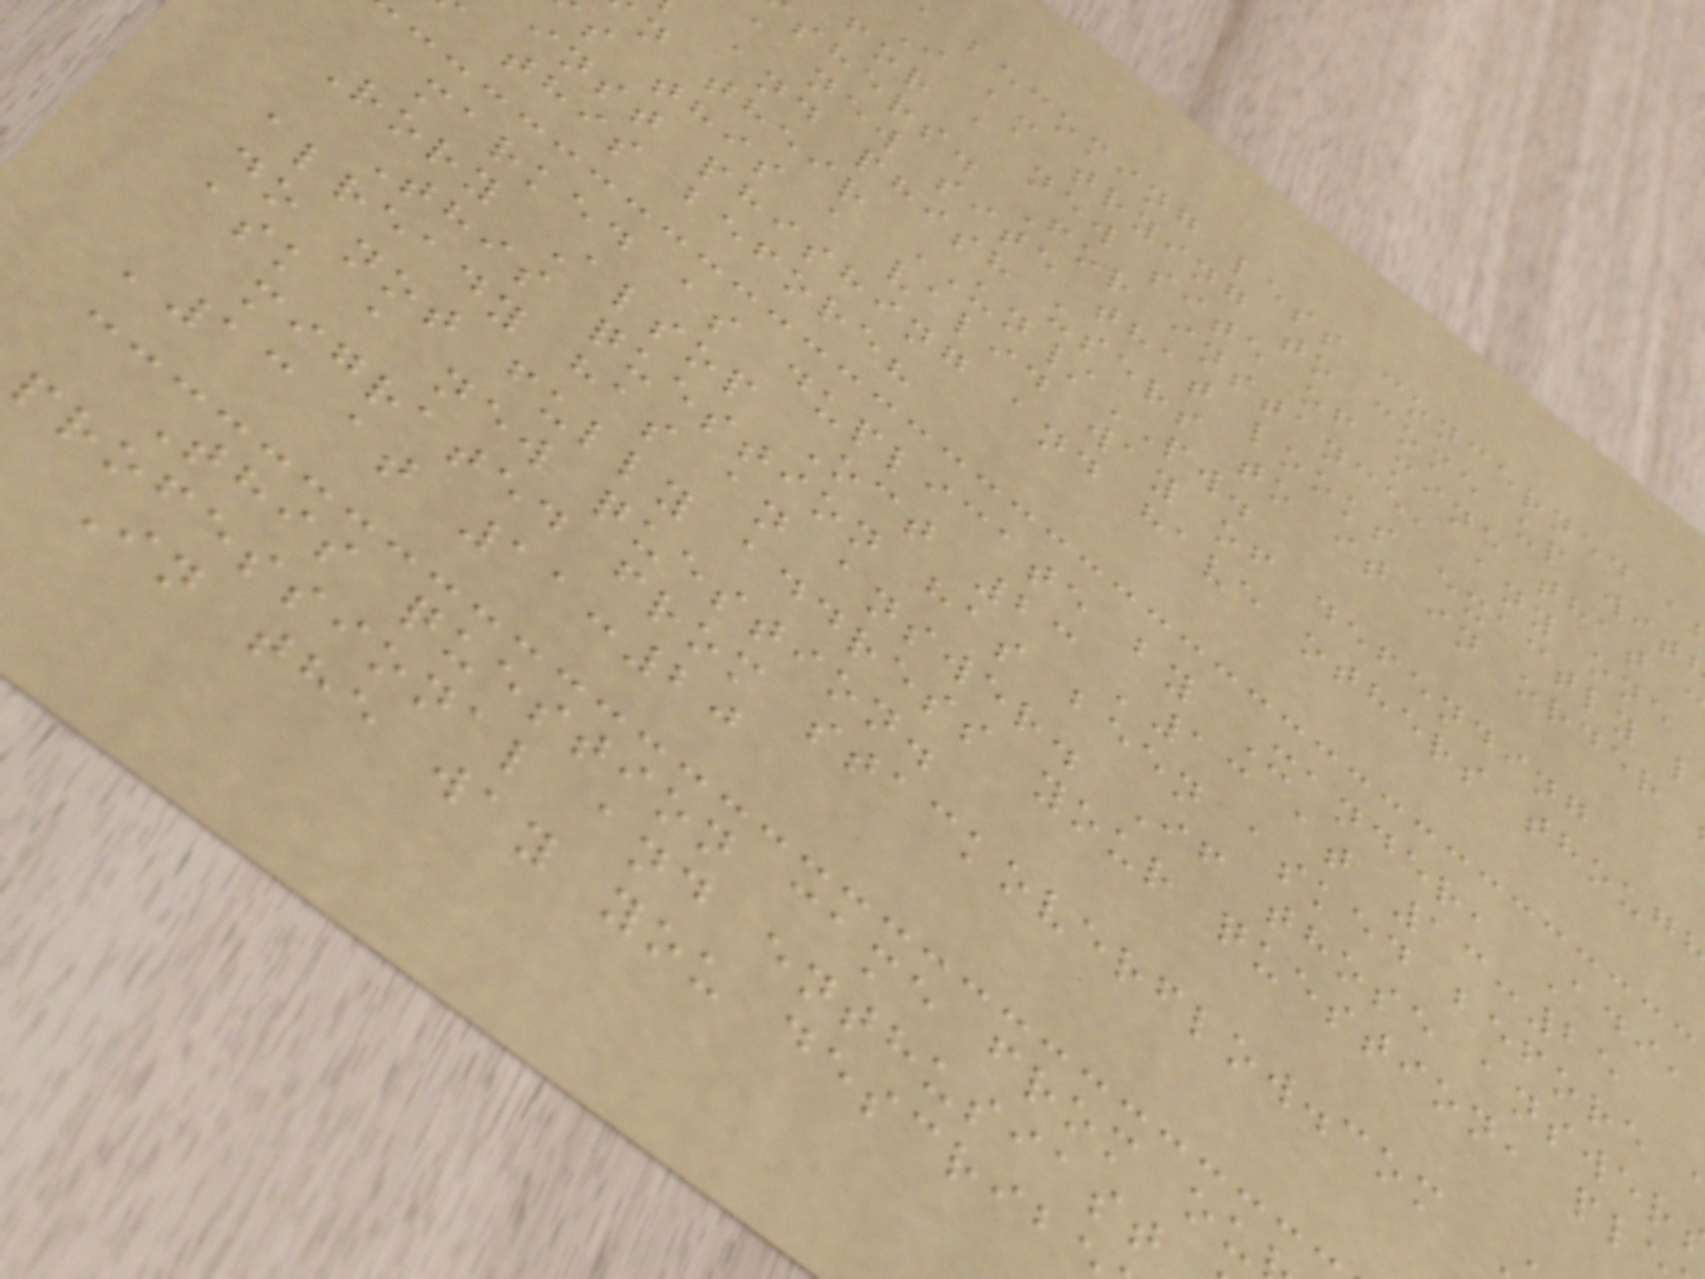becoming less concerned a
I am trying to come up wit
for a new site of mine that
shers. For instance, any one
a new site that looks exactly l
and phish users to it in order
n their UN/PW.
s this a valid way of defending
inst phishing and have others thoug
this before?
marked as duplicate by Xander, Adi,
Rory Alsop Oct 23 '13 at 13:25
This question has been asked before
already has an answer. If those answer
do not fully address your question, pl
ask a new question.
migrated from stackoverflow.com
'13 at 11:20
This question came from ou
professional and enthusiast
In the way you describ
